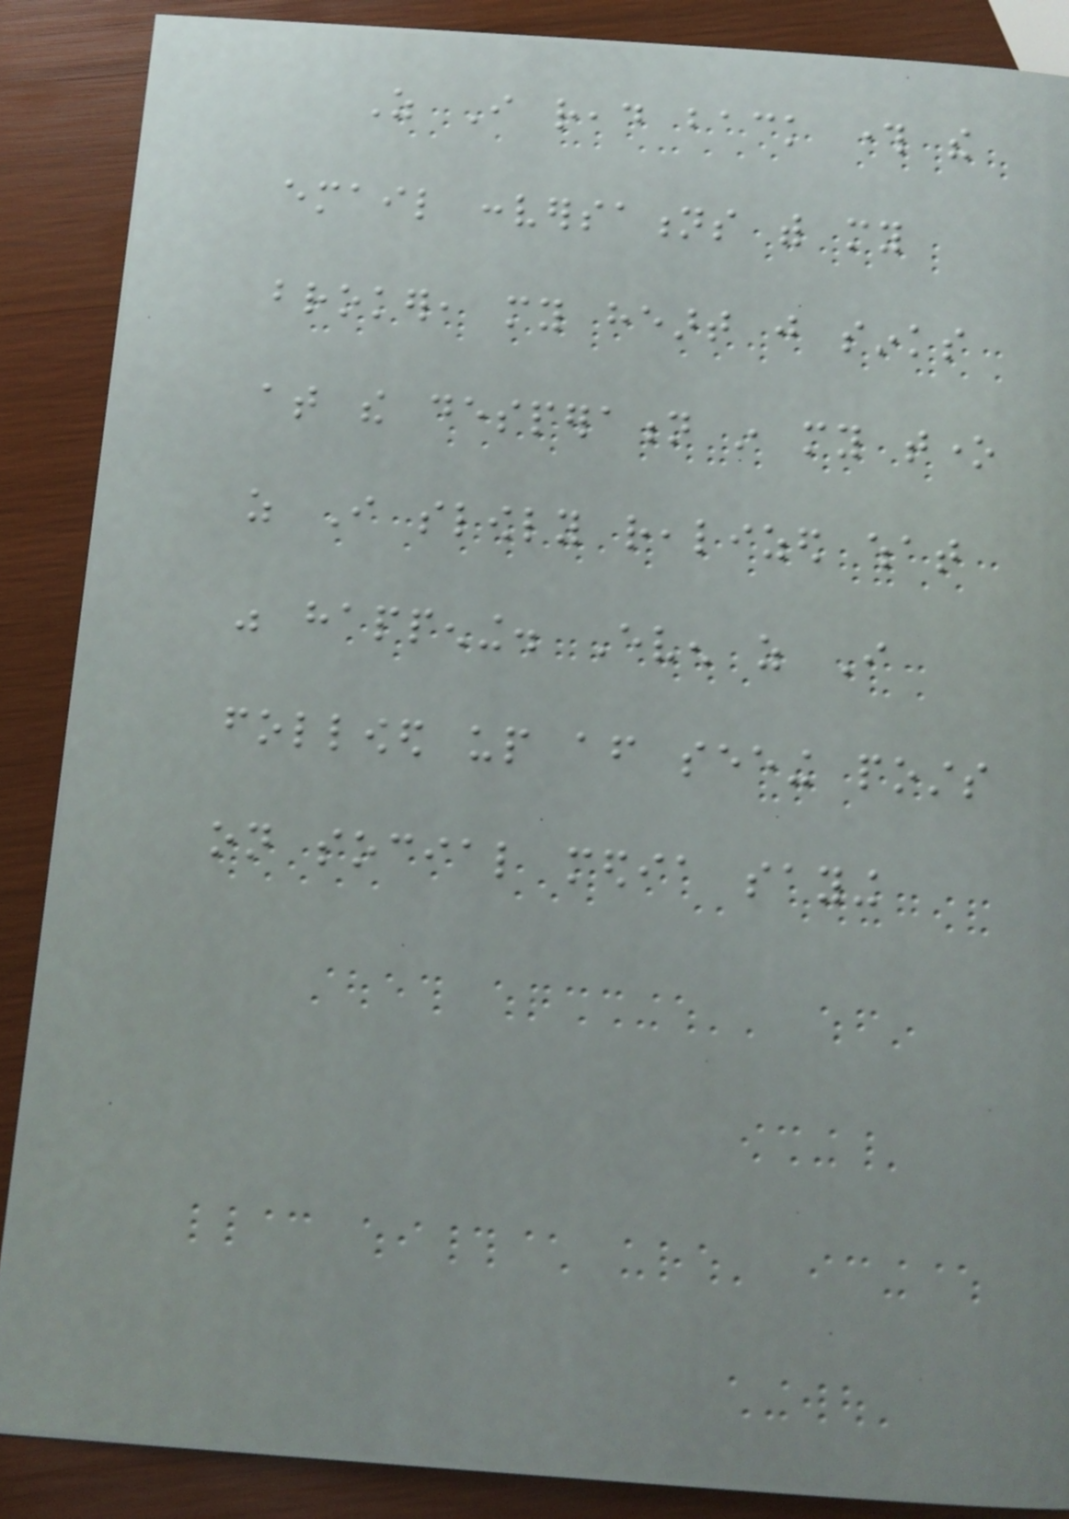As I read back through the
email conversations with my
broker, my heart just sinks
at the desperation in my tone
as I slowly realized what
was happening. Even as I
followed up after seeing posts
on social media saying
